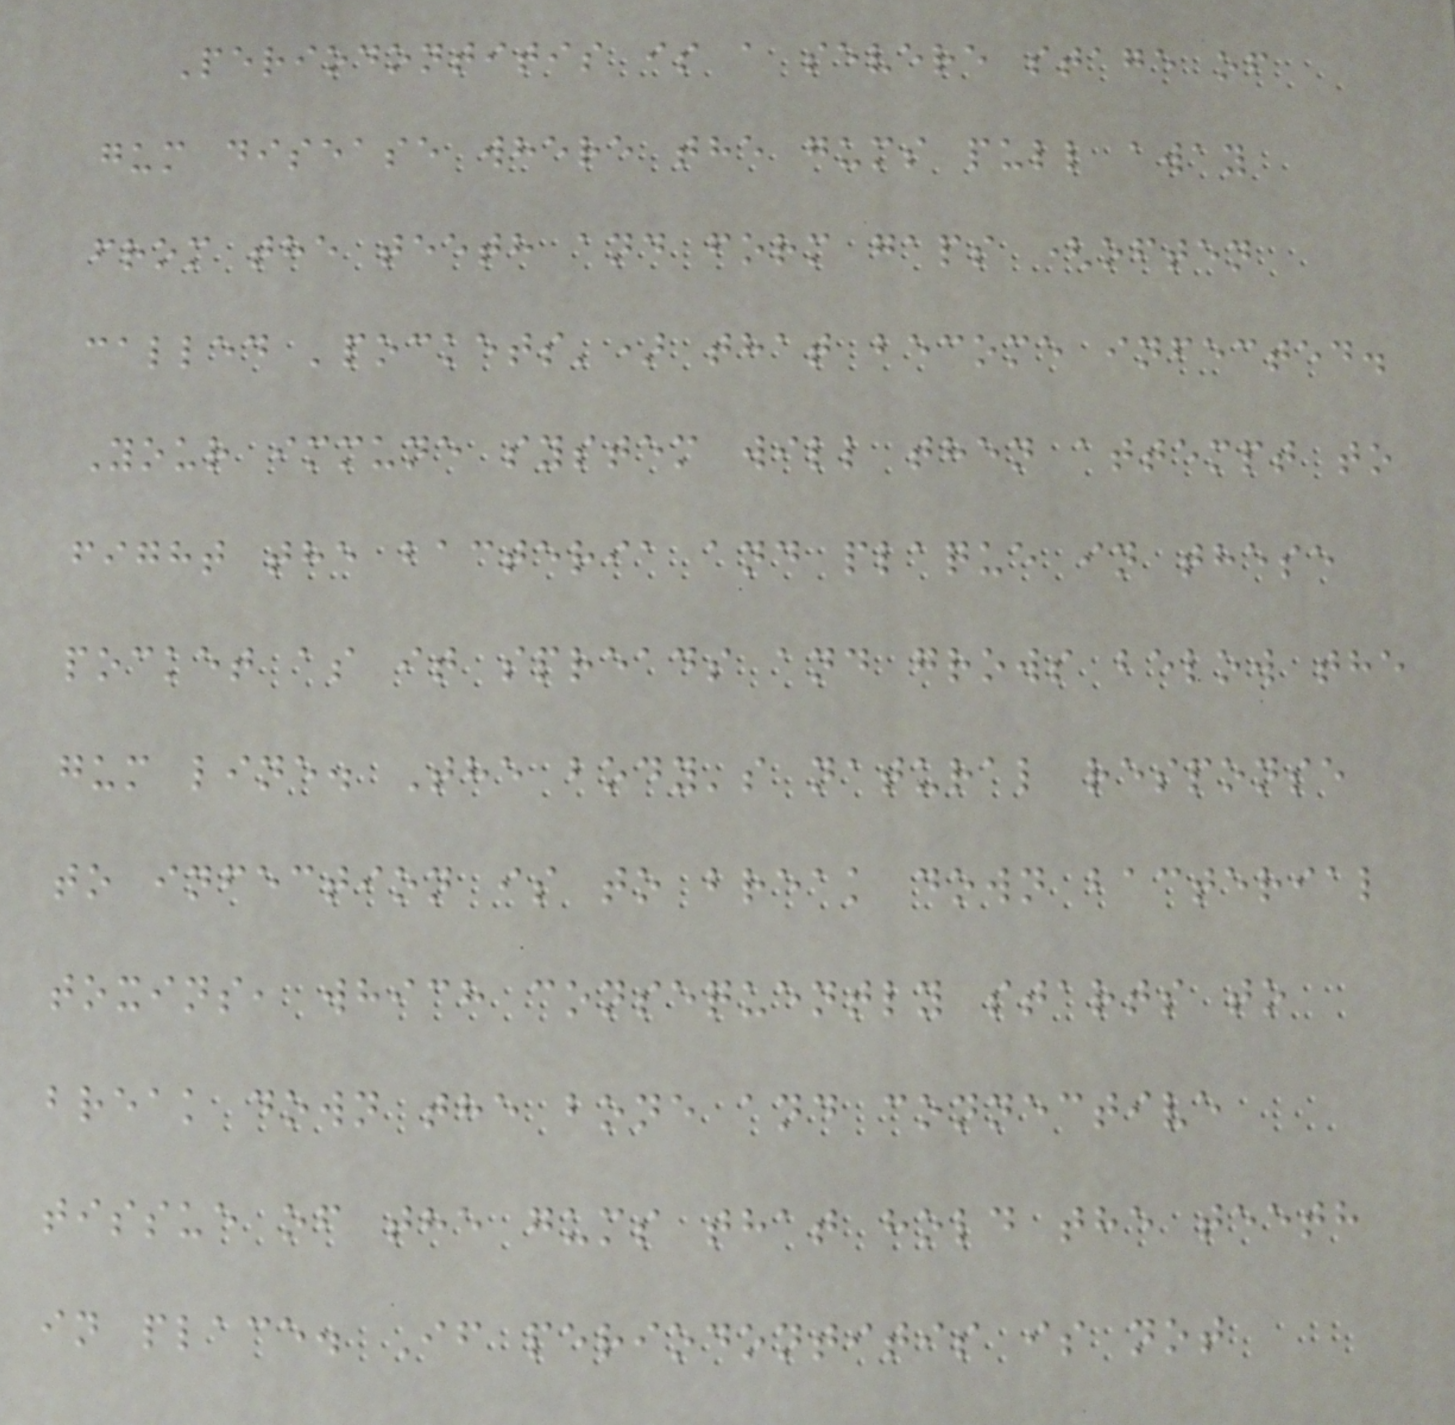Periodontitis is a severe stage of
gum disease where the gums pull away
from the teeth and form gaps (often
called 'pockets') that become infected.
Your immune system will then attempt to
fight the bacteria and plaque in these
pocket as it spreads and grows below the
gum line. The body's natural response
to infection is to break down bacterial
toxins, which consequently starts to
break down the bone and connective
tissue of the gums that hold the teeth
in place. If periodontitis is not
